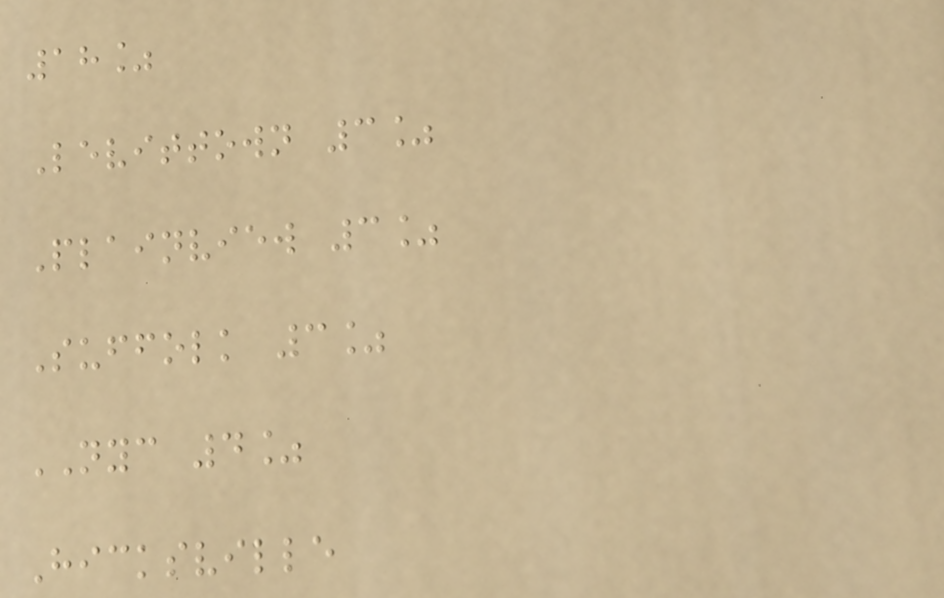18%
Levittown 3%
Plainview 3%
Suffolk 3%
NYC 4%
Hicksville
